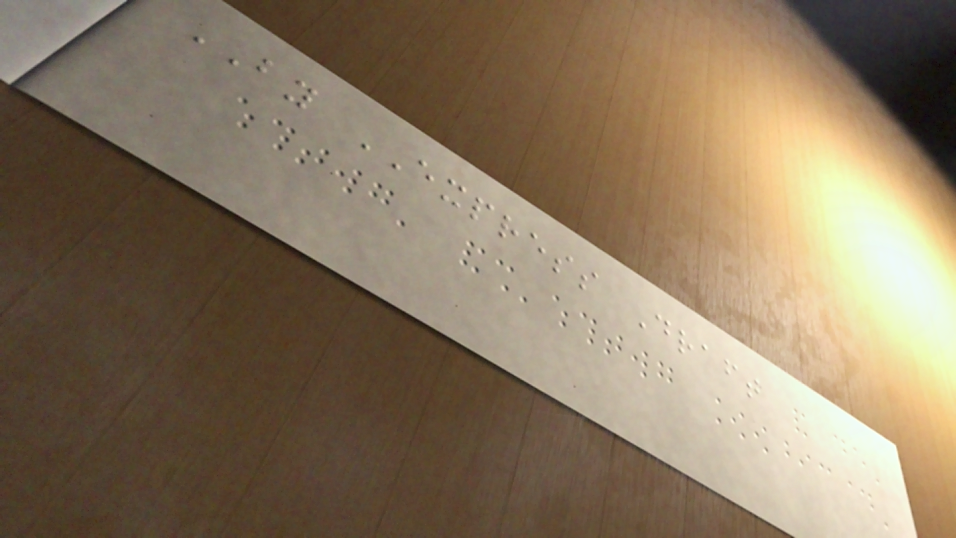BY EXPRESS Draft
